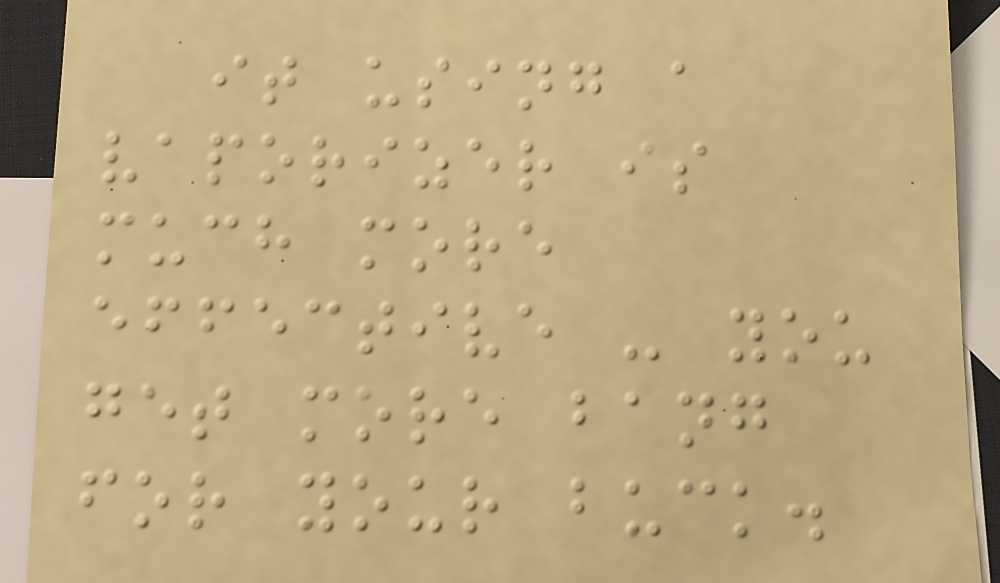it using a
vaporizer is
much more
effective - you
get more bang
for your buck.
